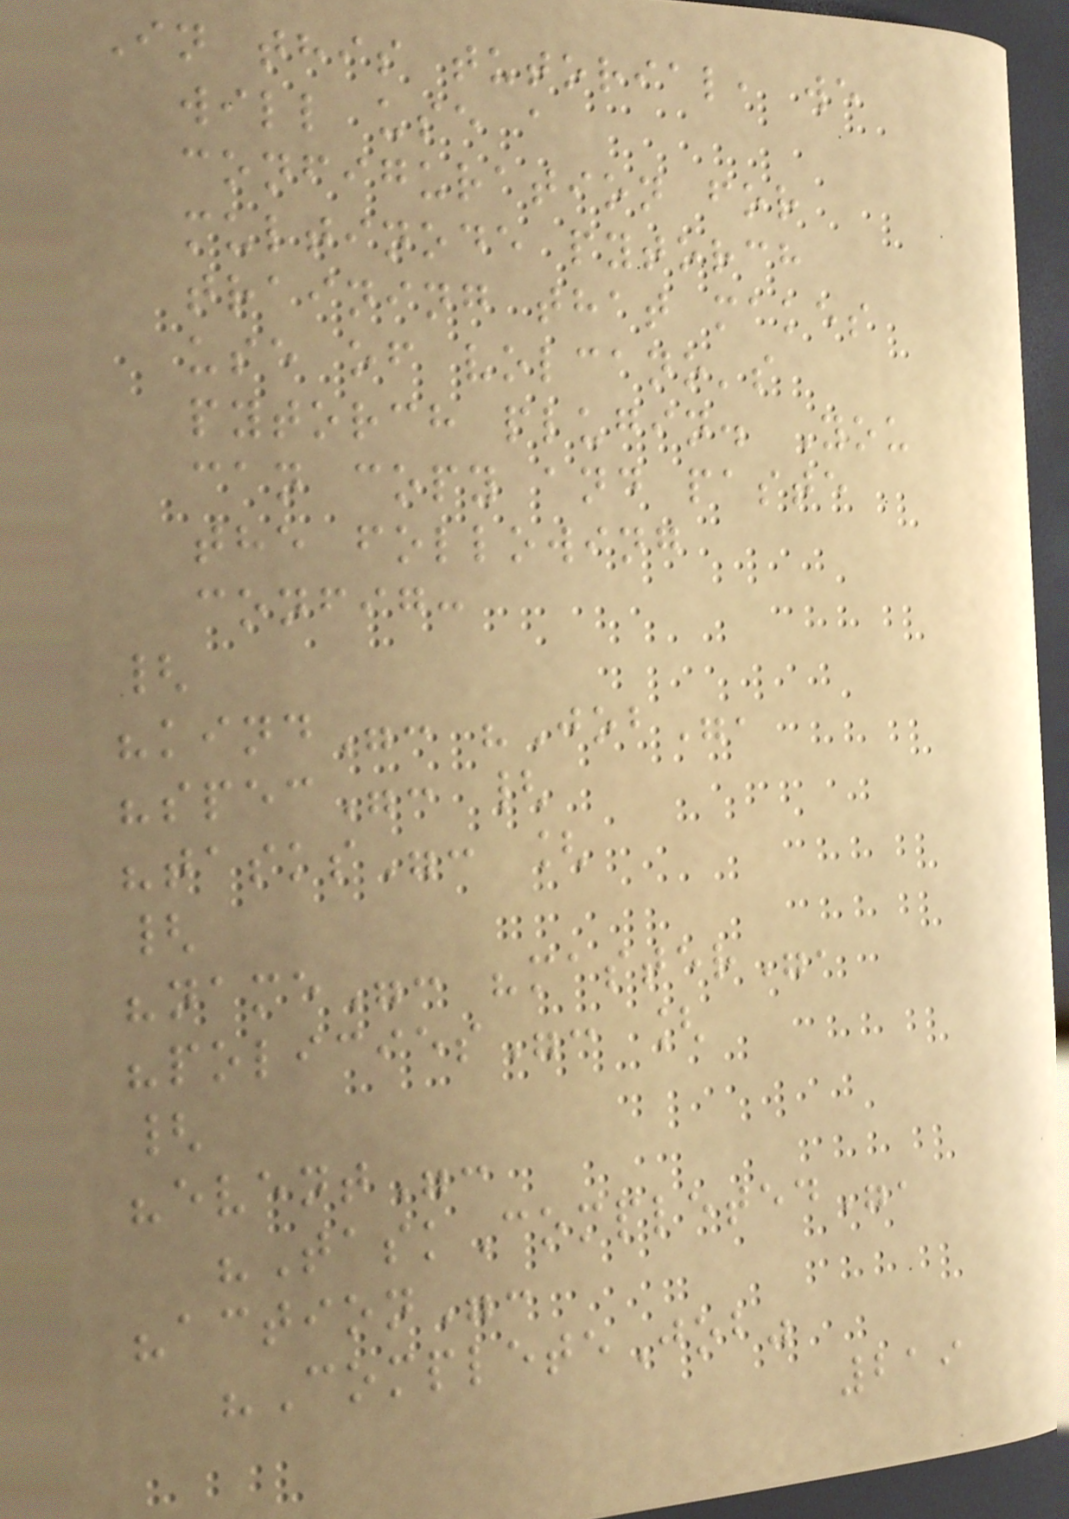In this tutorial, we
will use a
configuration for
multinode pytorch
training that makes
use of volcano's
pytorch plugin. You
can copy and paste
the following
config:
{
"kind": "Job",
"spec": {
"tasks": [
{
"name": "master",
"policies": [
{
"event":
"TaskCompleted",
"action":
"CompleteJob"
219
